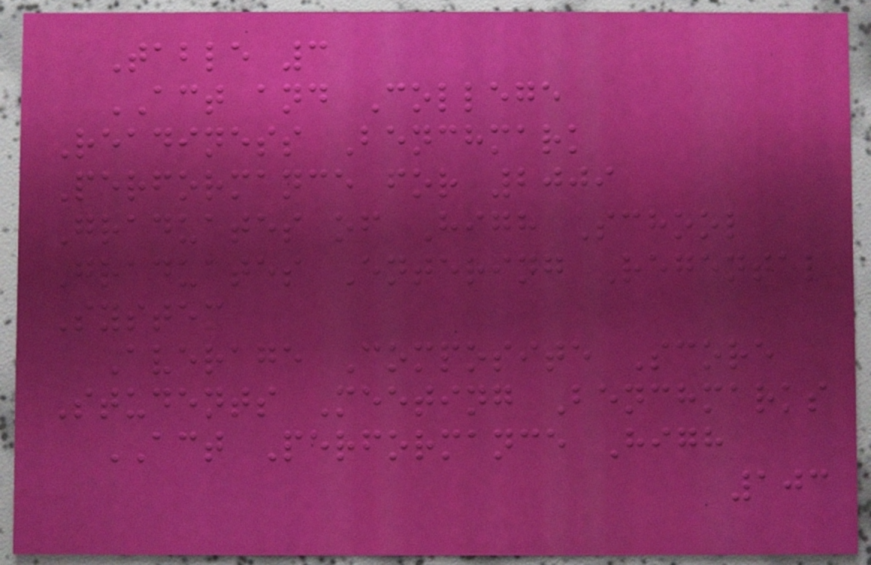Table 3
ACT and College
Readiness Benchmark
Performance for 2009
Graduates of High School
Graduates Entering Regental
System
Average Composite Score
Students Meeting Benchmarks
ACT Performance High
103
